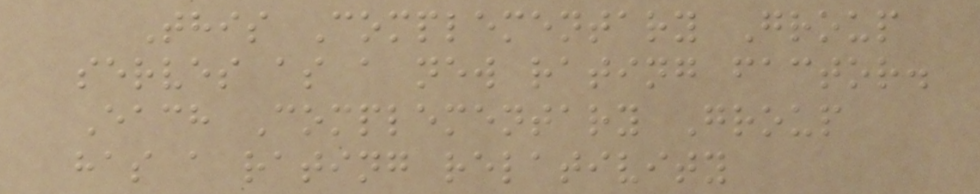This Complementary Group
serves as a new rating factor.
Each Complementary Group
has a rating relativity
